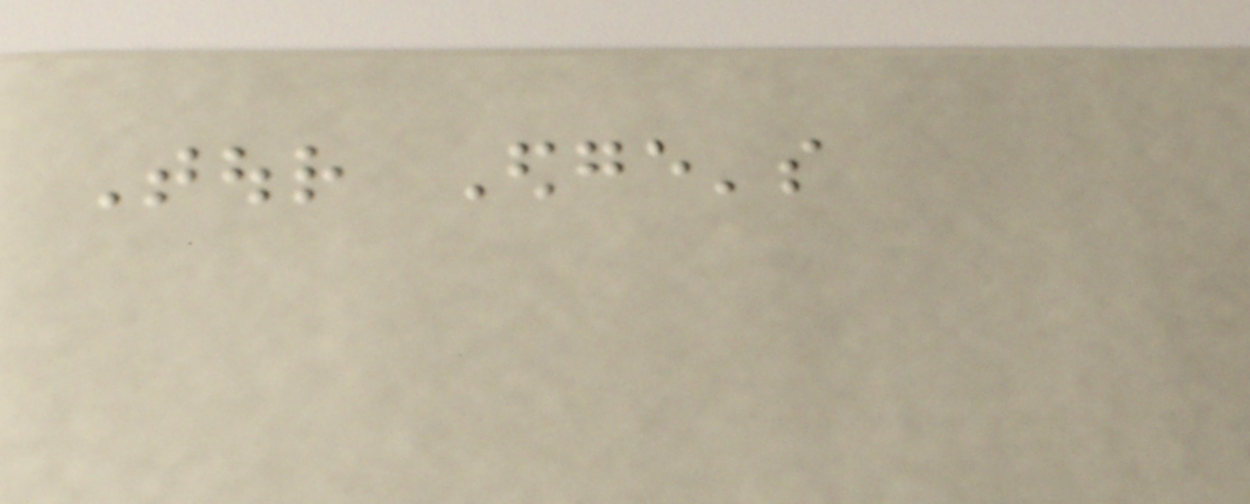Tour Edge's
